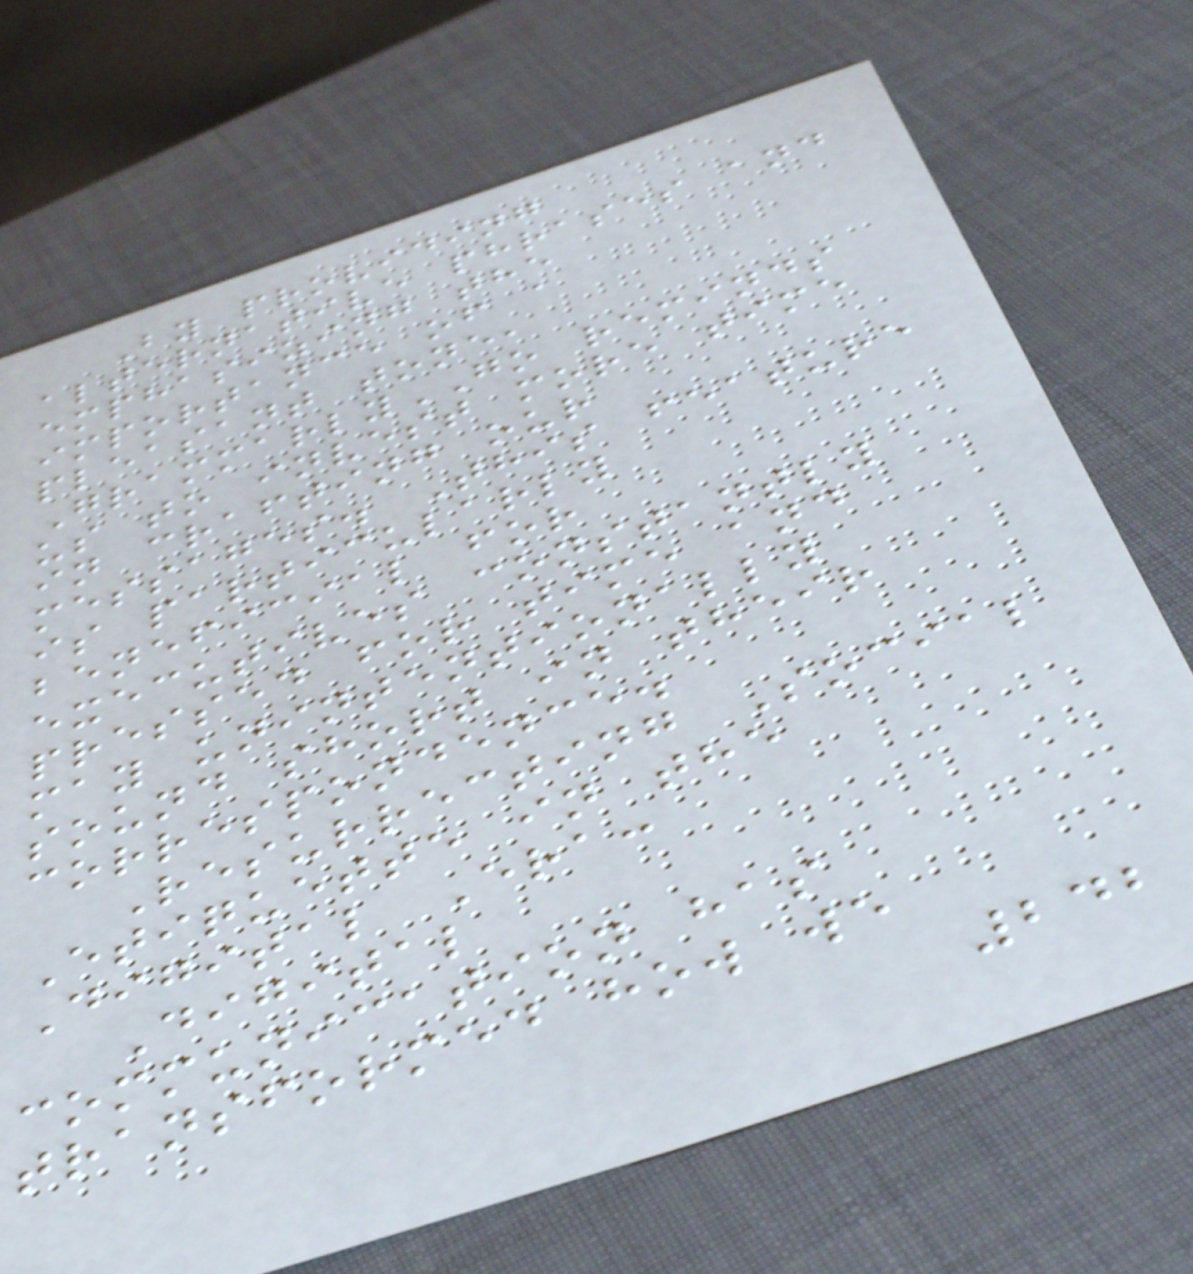By providing
alternative phrases and
emphasizing the
importance of a
pleasant tone,
GrammarlyGO reminds
us to invest more time
in crafting our
messages. This feature
is particularly
beneficial for
executives constantly
pressed for time and
may unintentionally
sound short in their
correspondence.
Resurrecting Social
Etiquette in the
Digital Era:
Digital
communication has
transformed how we
242
